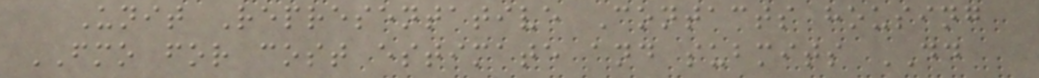Unit Representative Contacts housing
FMO for cost estimate and submits DD
